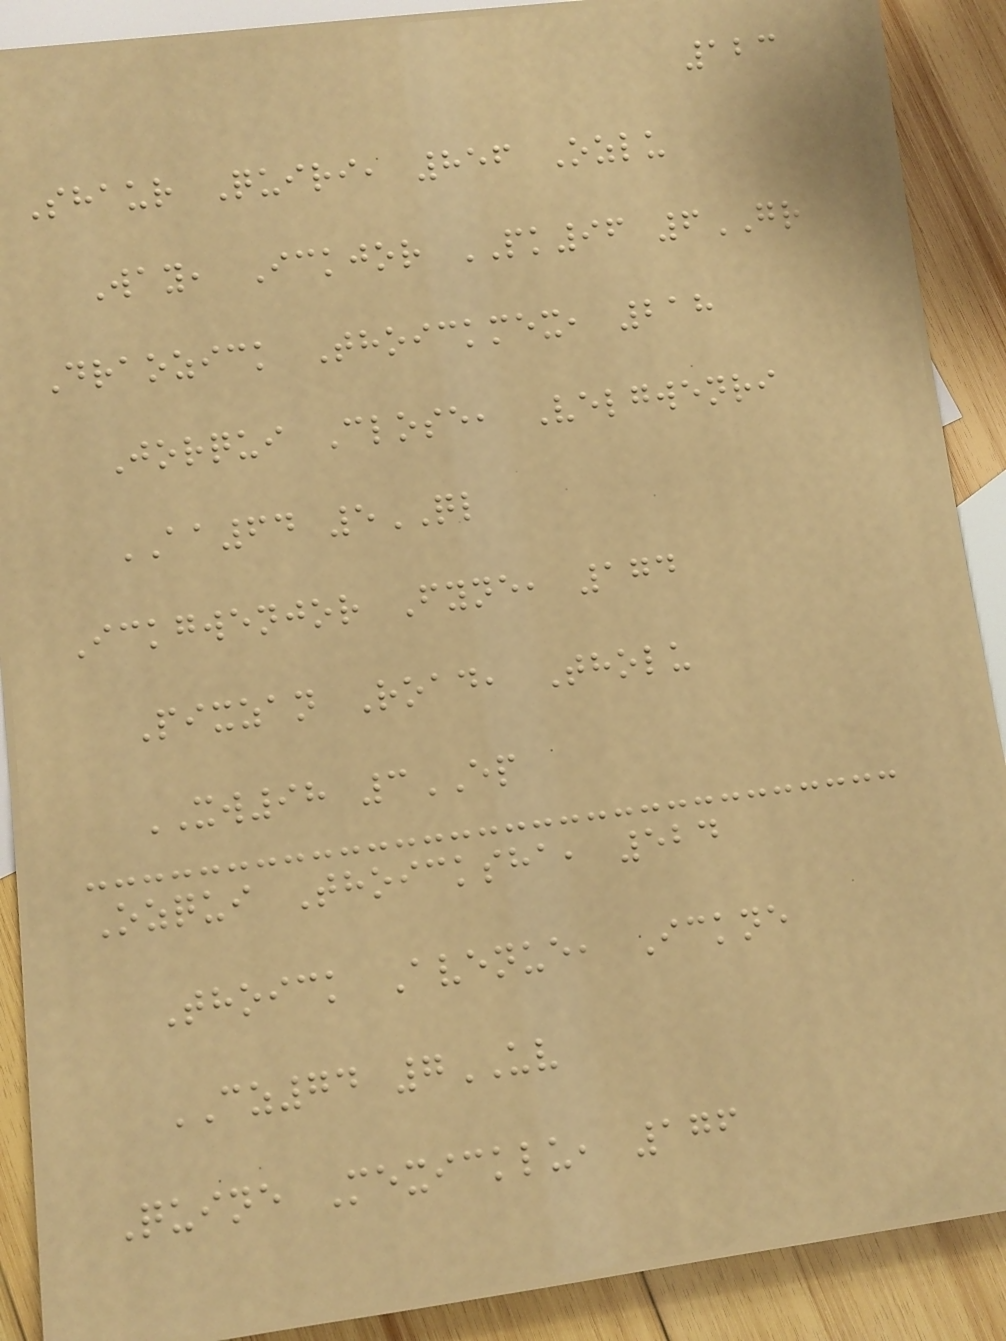123
Shaur Quiri, 856 Ozlu
Way, Ickjor PK96 6GR
Draozick Thoickmex, 218
Jorqui Close, Velgwenri
AA64 5QL
Ickgwenjor Fyne, 174
Pixzan Road, Tholu
XW98 3EP
Ozqui Thoicksha, 524
Thoick Avenue, Ickne
CZ74 7UV
Quine Mexicklu, 176
